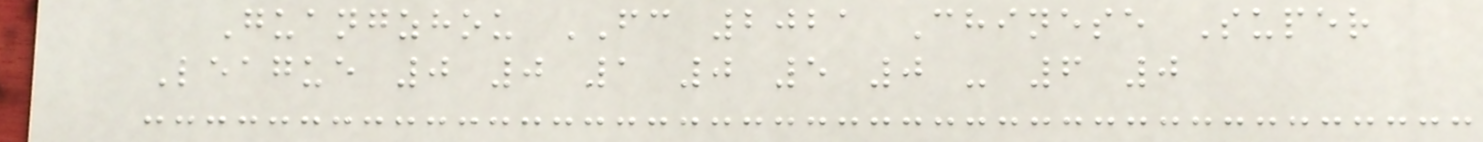Guangzhou FC 2021 Chinese Super
League 0 0 1 0 5 0 - 6 0
